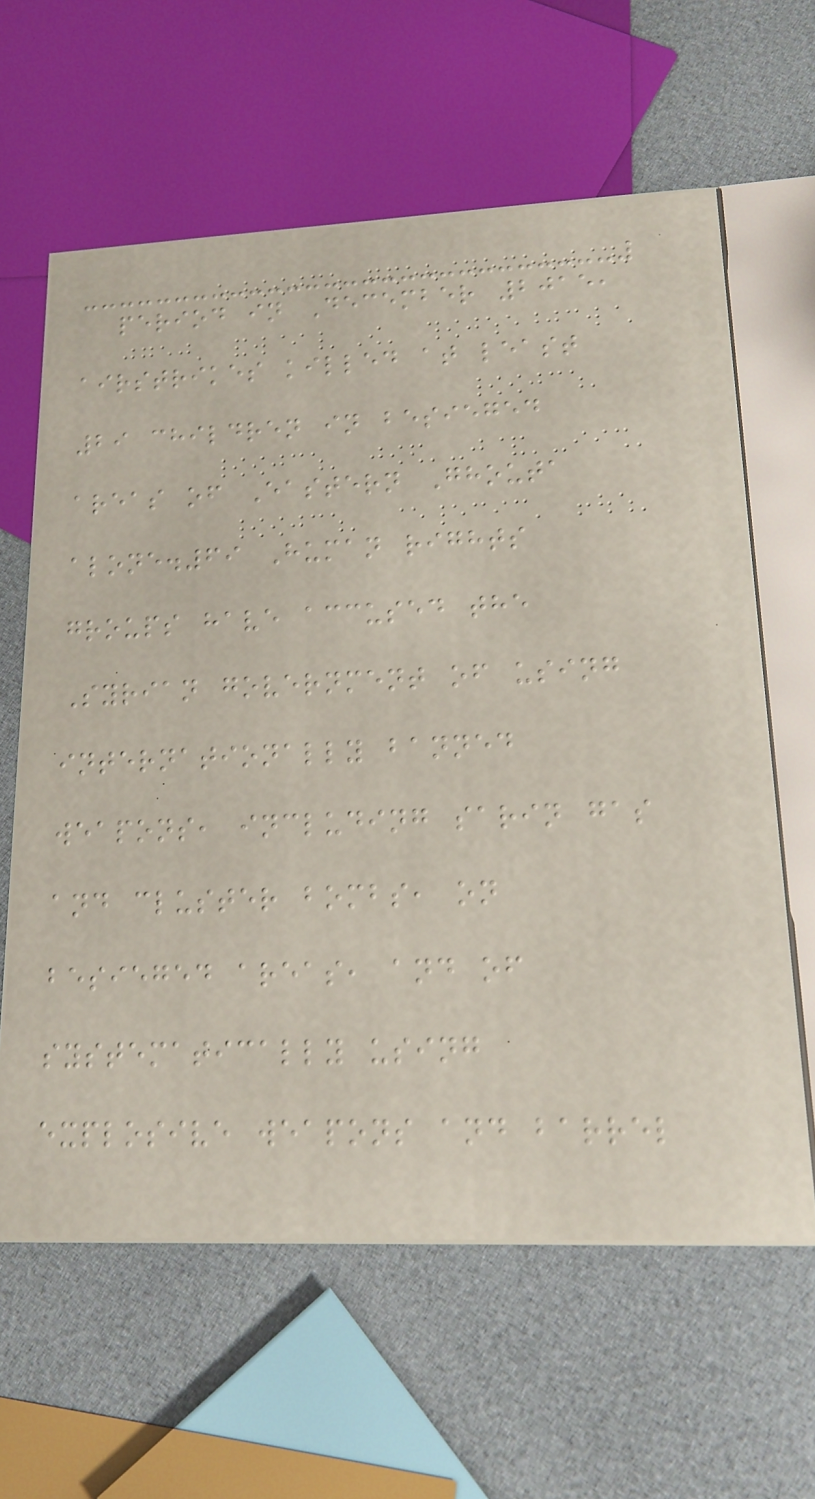period in December 2015,
airstrikes killed at least
29 children in besieged
areas of Eastern Ghouta
alone.69 Human rights
groups have accused the
Syrian government of using
internationally banned
weapons, including sarin gas
and cluster bombs, on
besieged areas, and of
systematically using
explosive weapons and barrel
